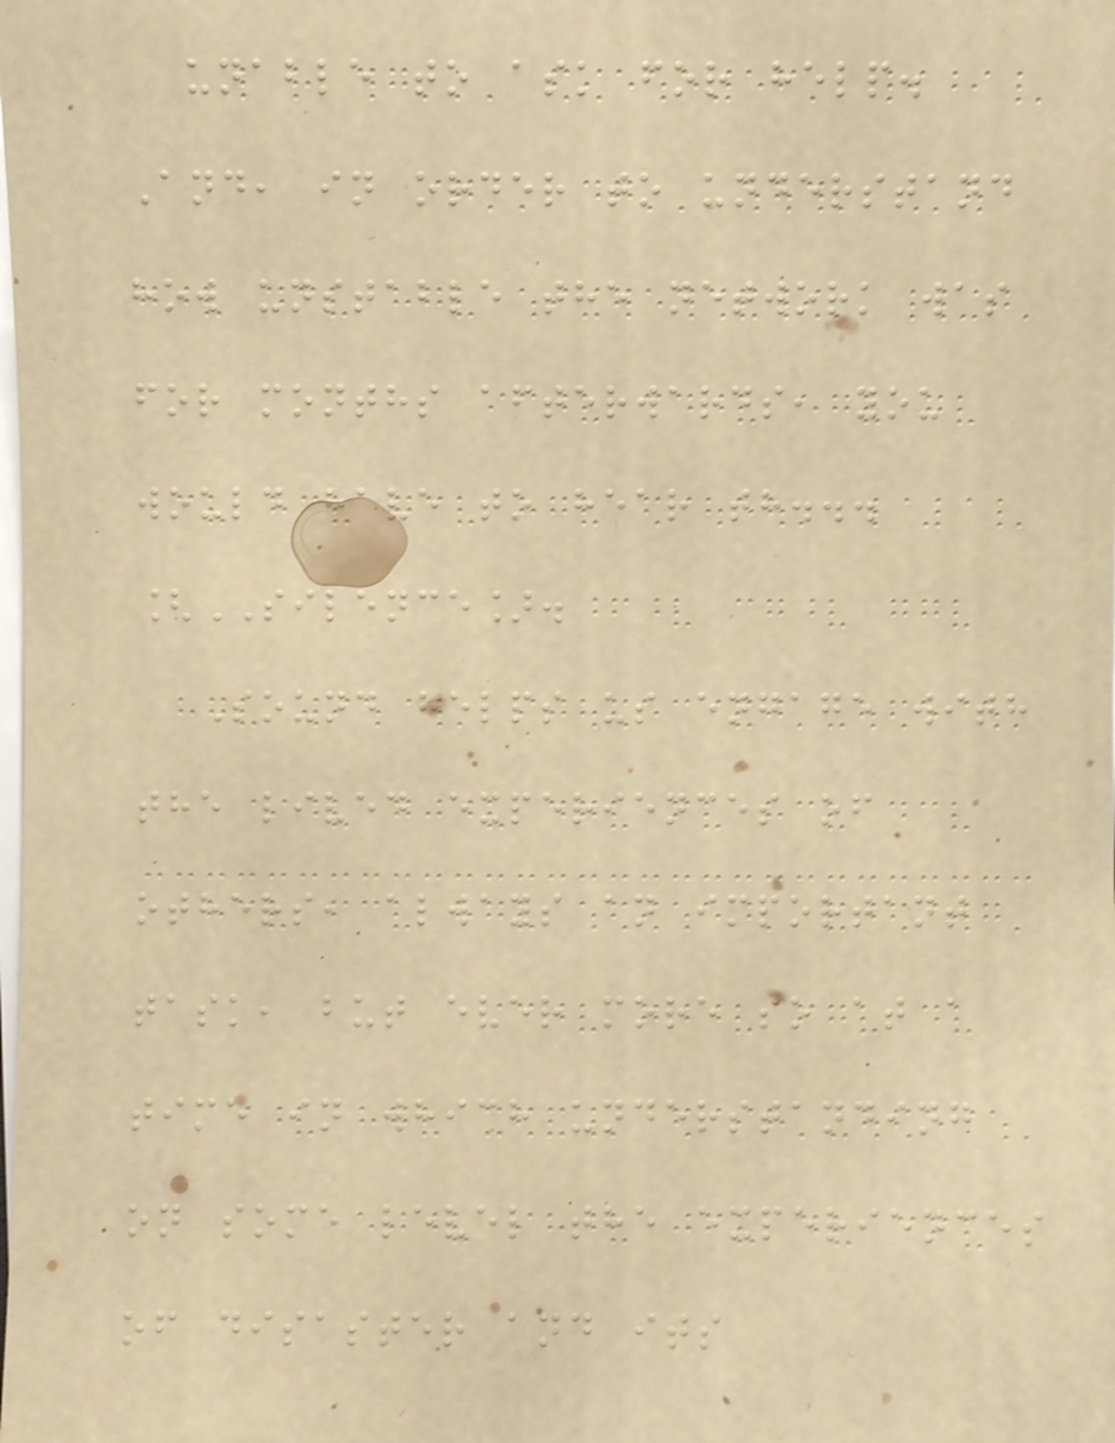unable to ask for help.
And, in order to understand
how unstable the network was
for months afterwards, you
would have to hear th...
[SILENCE].
Sound helps us engage with
the lived experiences of
others, always an important
task, but ever more so at a
time in which understanding
on some level the experiences
of disaster and its
